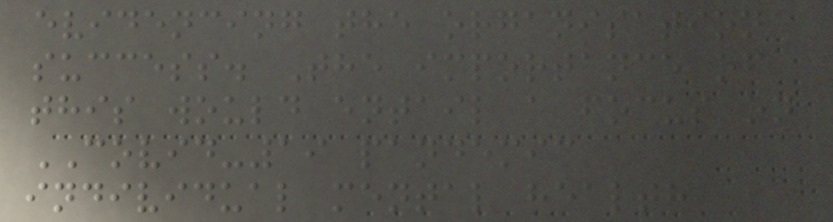evidencing the organisation
success. The importance of
this would entail a focus on
COVID-19 pandemic
individual mental health
